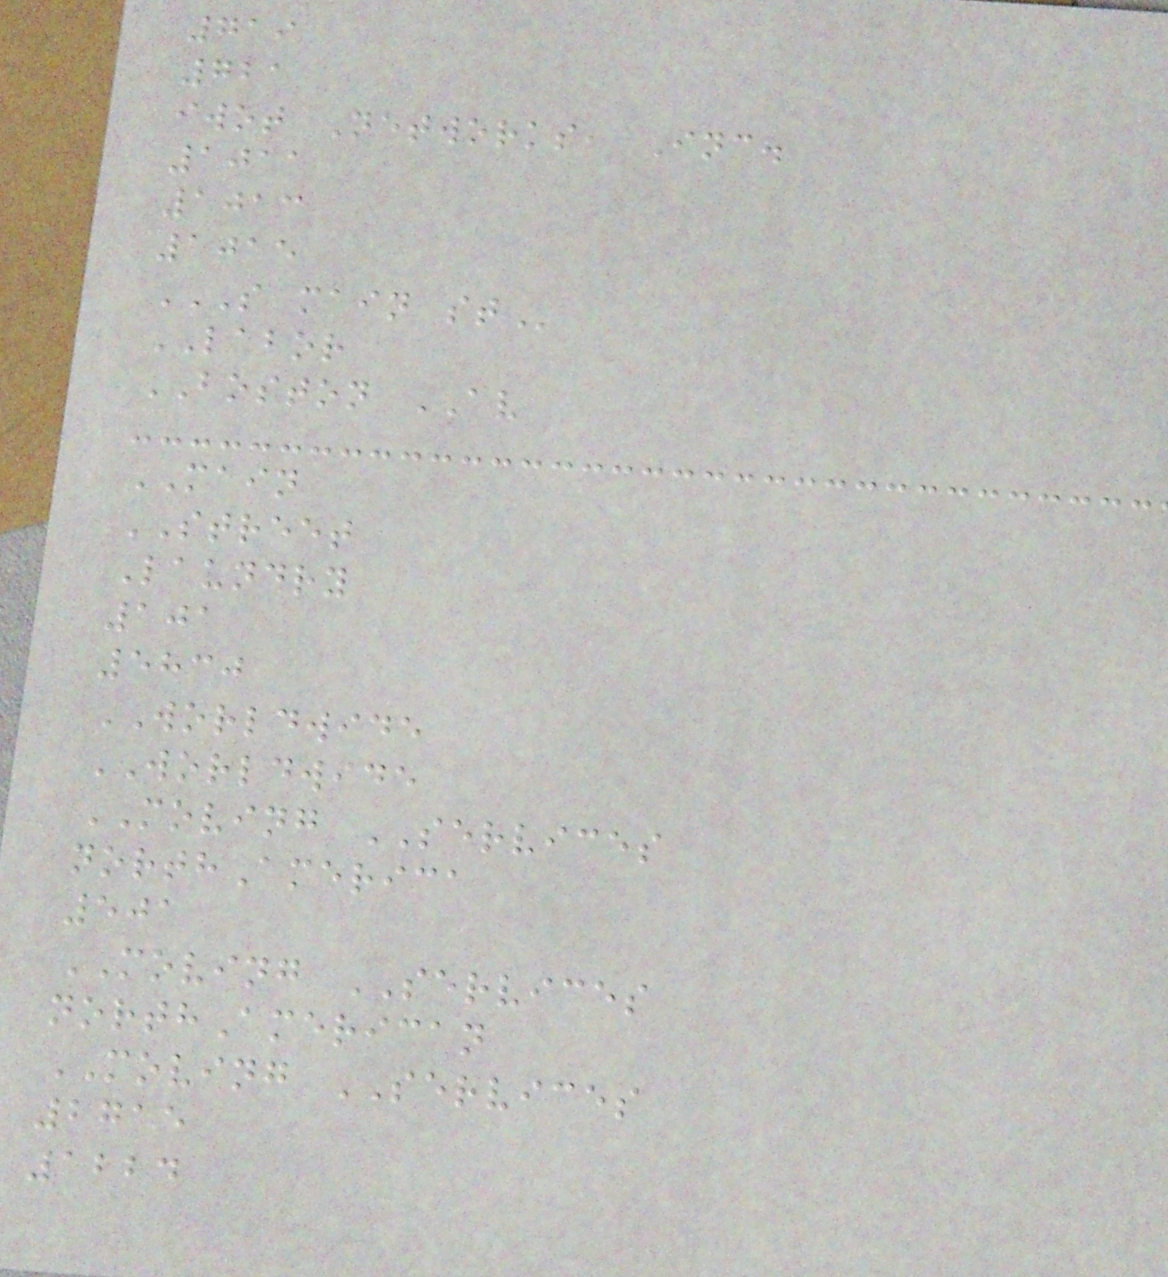719
721
iwot Networks, Inc.
1011
1013
1015
S MAIN ST
LABOR
BOSTON AV
MAIN
STREET
Laundry
101
5830
WORLDWIDE
WORLDWIDE
MOVING SERVICES
northAmerica
501
MOVING SERVICES
northAmerican
MOVING SERVICES
2715
1224
